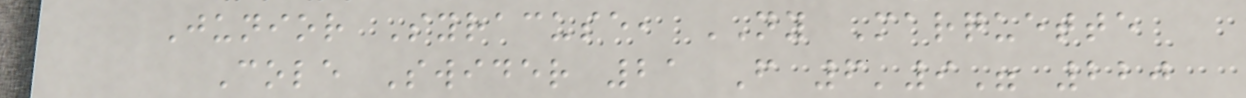Junior Syracuse, NY Marquette
Cole Swider 21 F 6'9" 220
